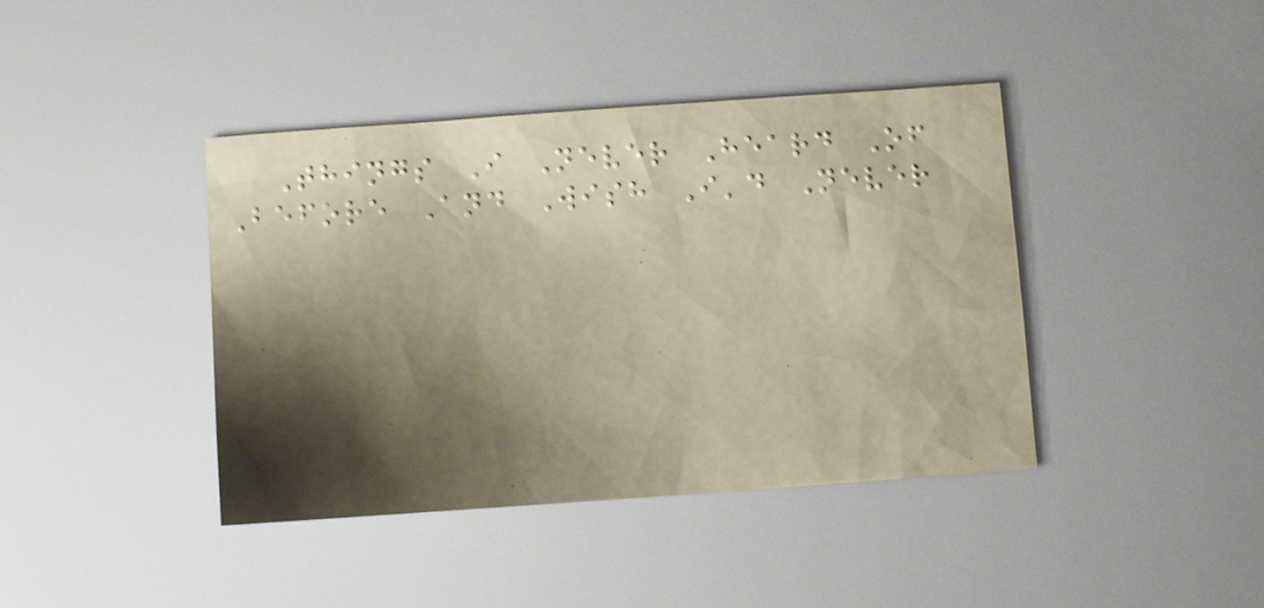Things I Never Heard Of
Before And Wish I'd Never
